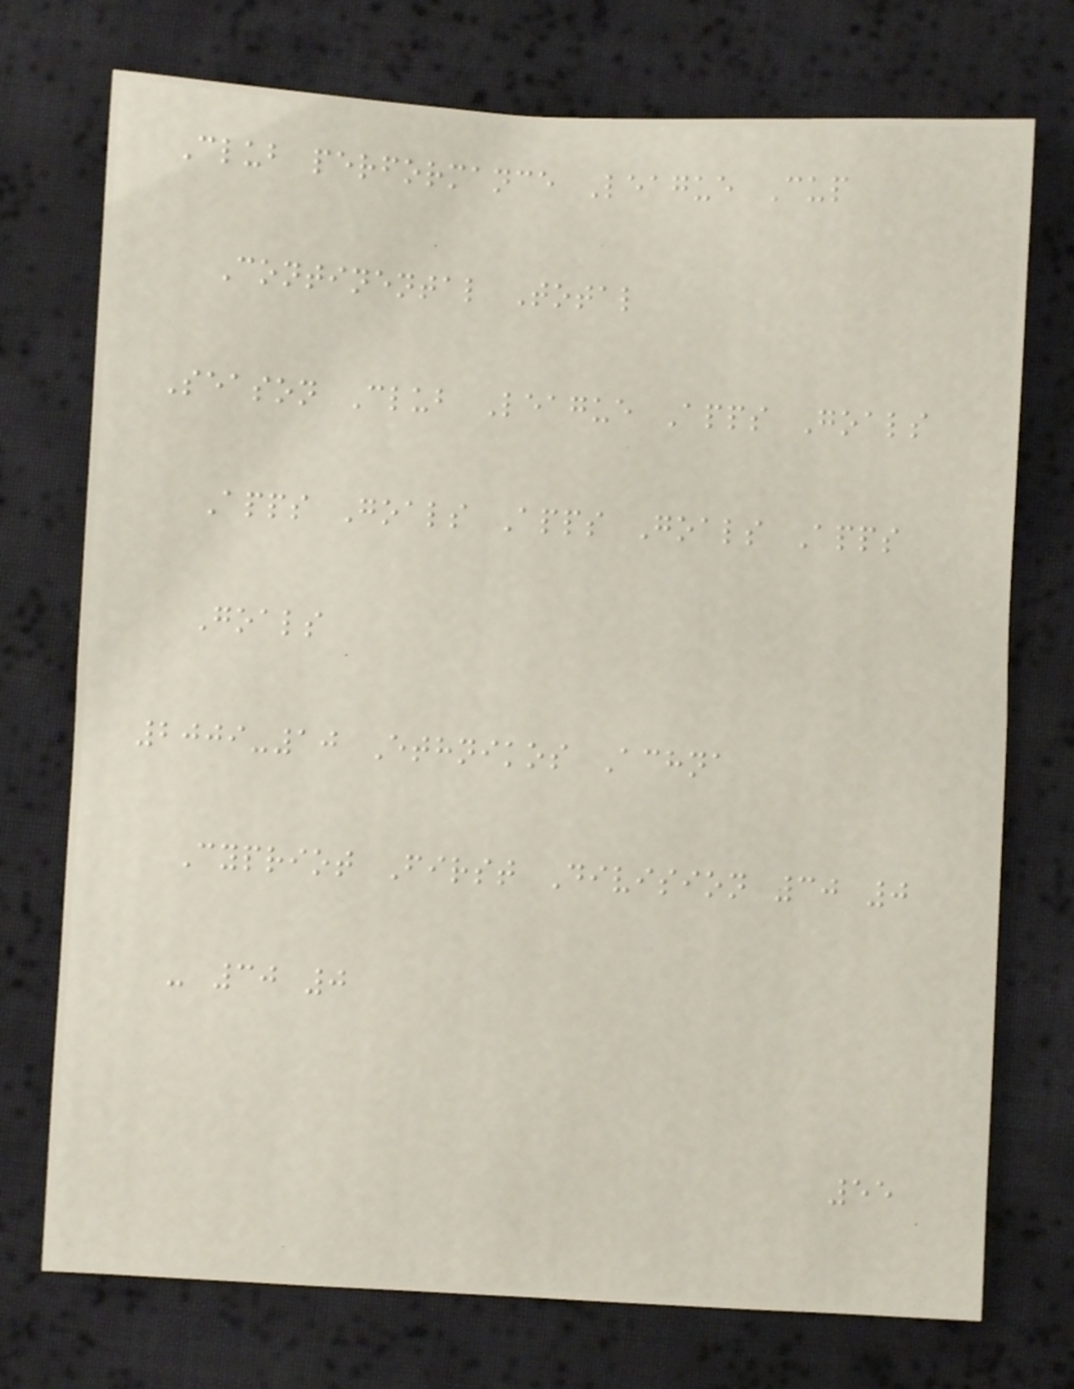Club performance League Cup
Continental Total
Season Club League Apps Goals
Apps Goals Apps Goals Apps
Goals
2009-10 Ethnikos Achna
Cypriot First Division 30 0
- 30 0
55
